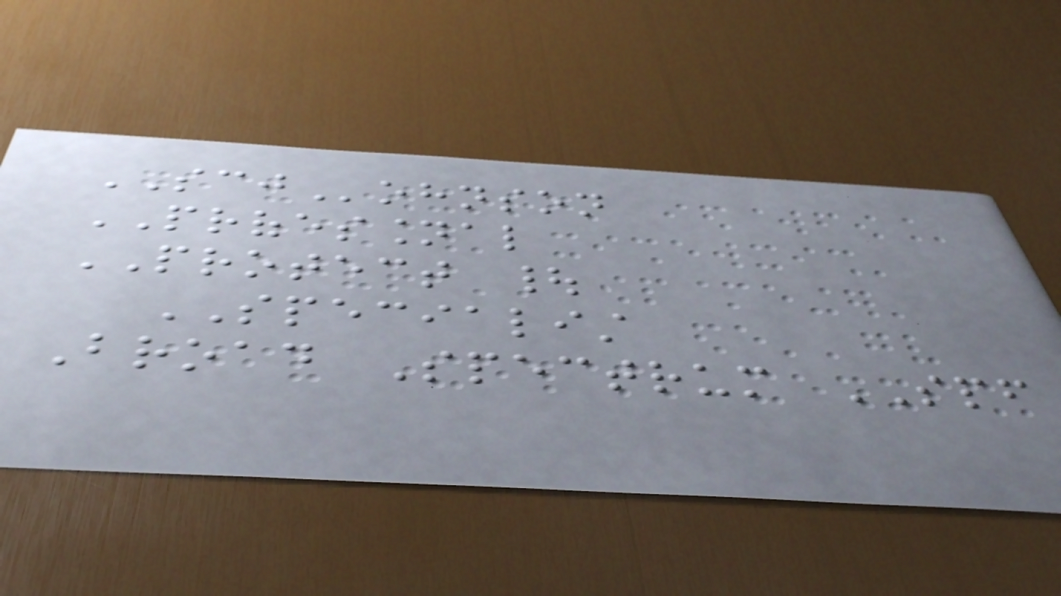SCJohnson
PROFESSIONAL
PROTECT |
SPECIALIST
Broad Spectrum SPF
